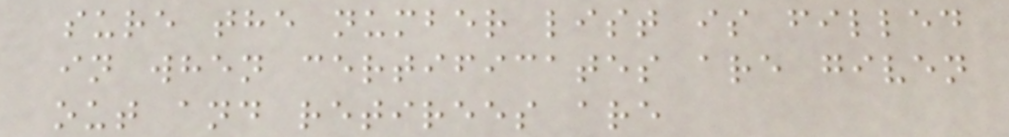sure the number list is filled
in when certificates are given
out and retirees are
